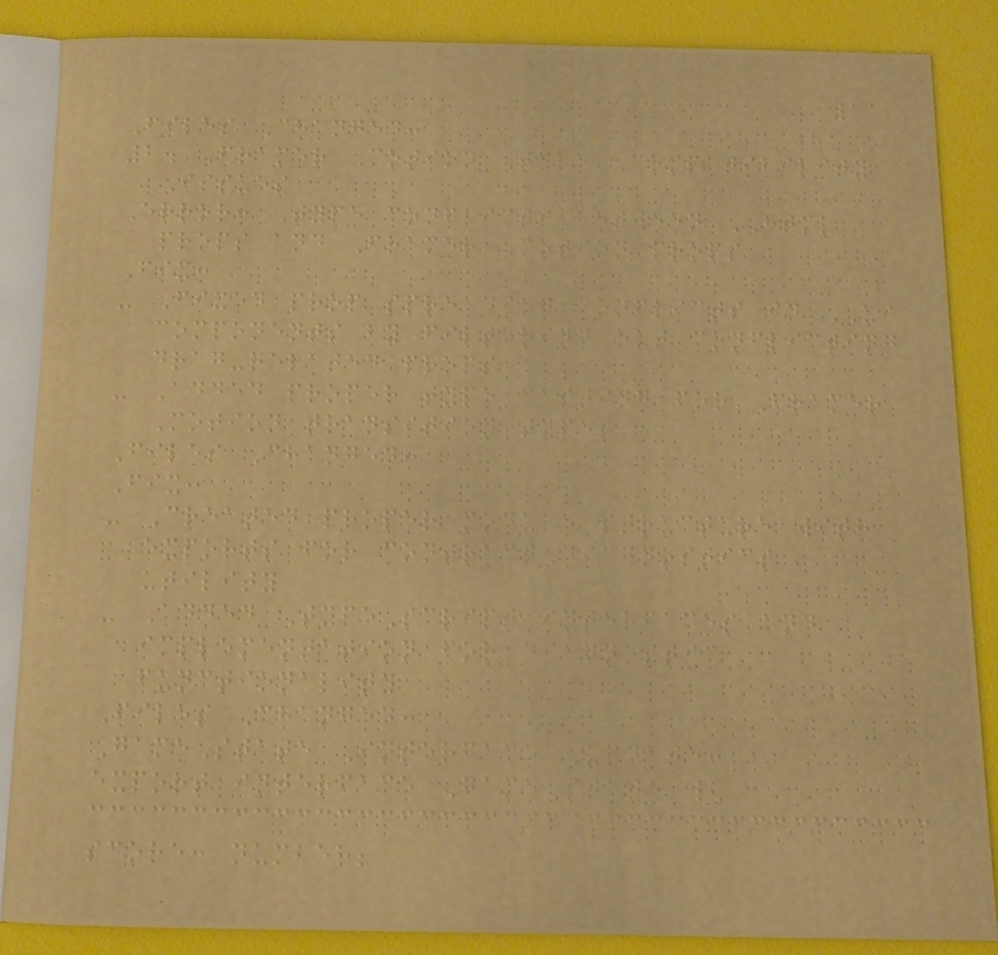11
Files Changed:
2. Framer Motion Type Compatibility
Issues
Error: Type conflicts between HTML
props and Framer Motion props
Fix:
- Fixed prop spreading conflicts in UI
components by filtering out conflicting
drag-related props
- Added proper type casting for Framer
Motion transition types
Files Changed:
Fix:
- Created proper module structure with
exports for contractDiagnostics
utility
- Added TypeScript interfaces and
implementation for diagnostic
functionality
Files Changed:
GameState Interface Update:
export interface GameState {
score: number;
